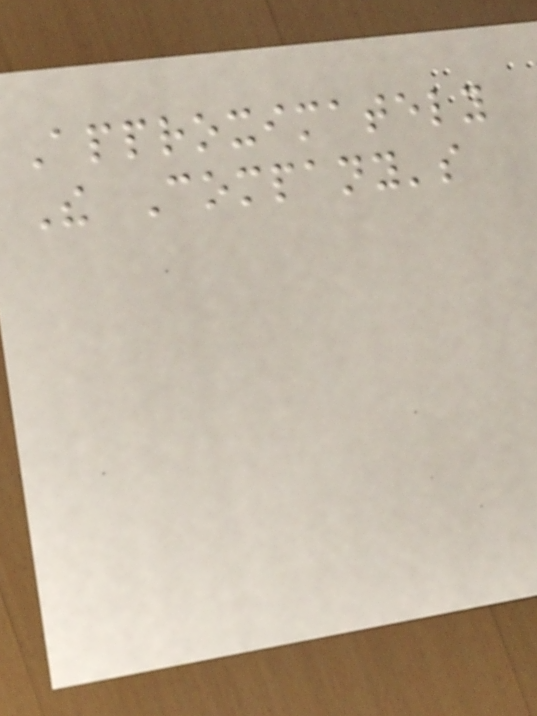Approximately
The Company's
